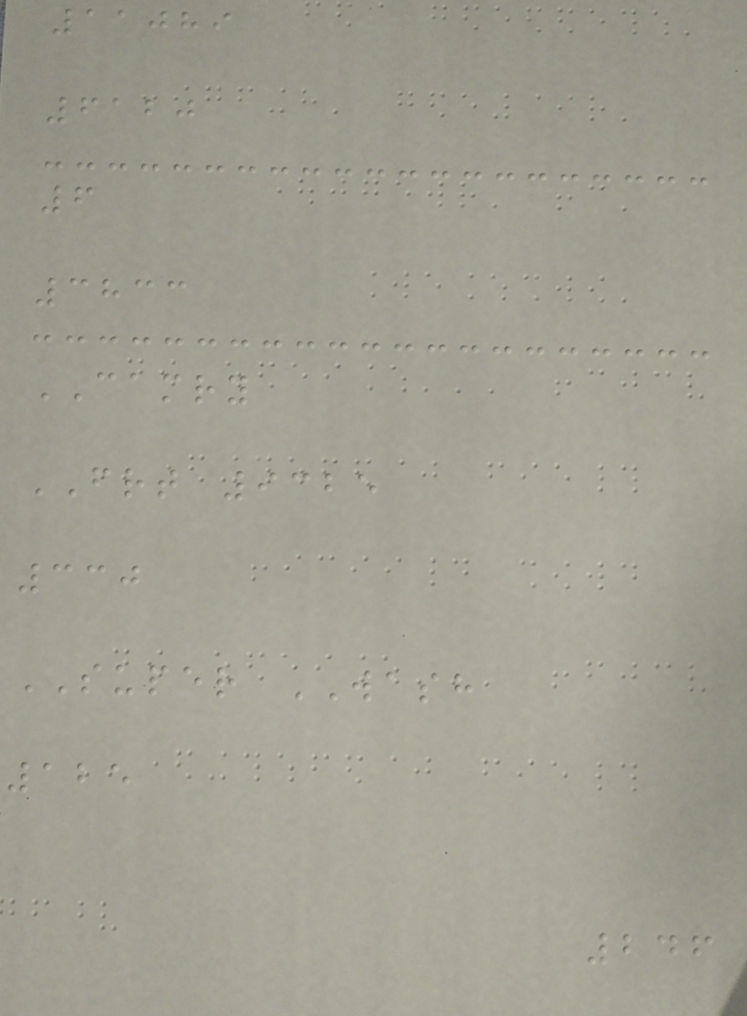11089
6120
6
3833
CAMRY
FRT 9325
330
SUPER WASH
125
246
